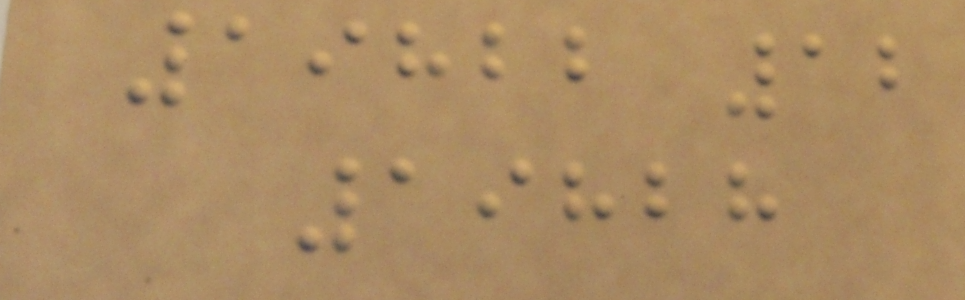19822 12
19828
